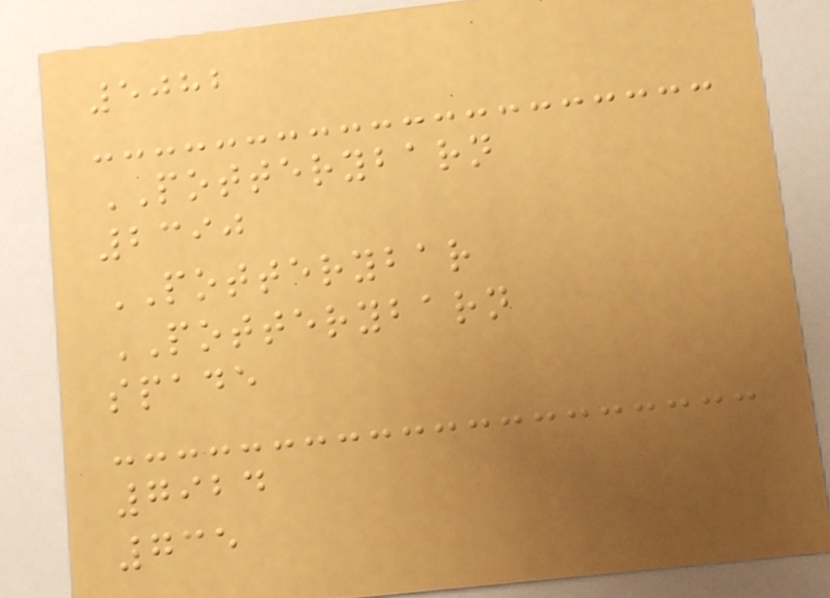5082
POTTERYBARN
2390
POTTERYBAR
POTTERYBARN
spade
7924
735
